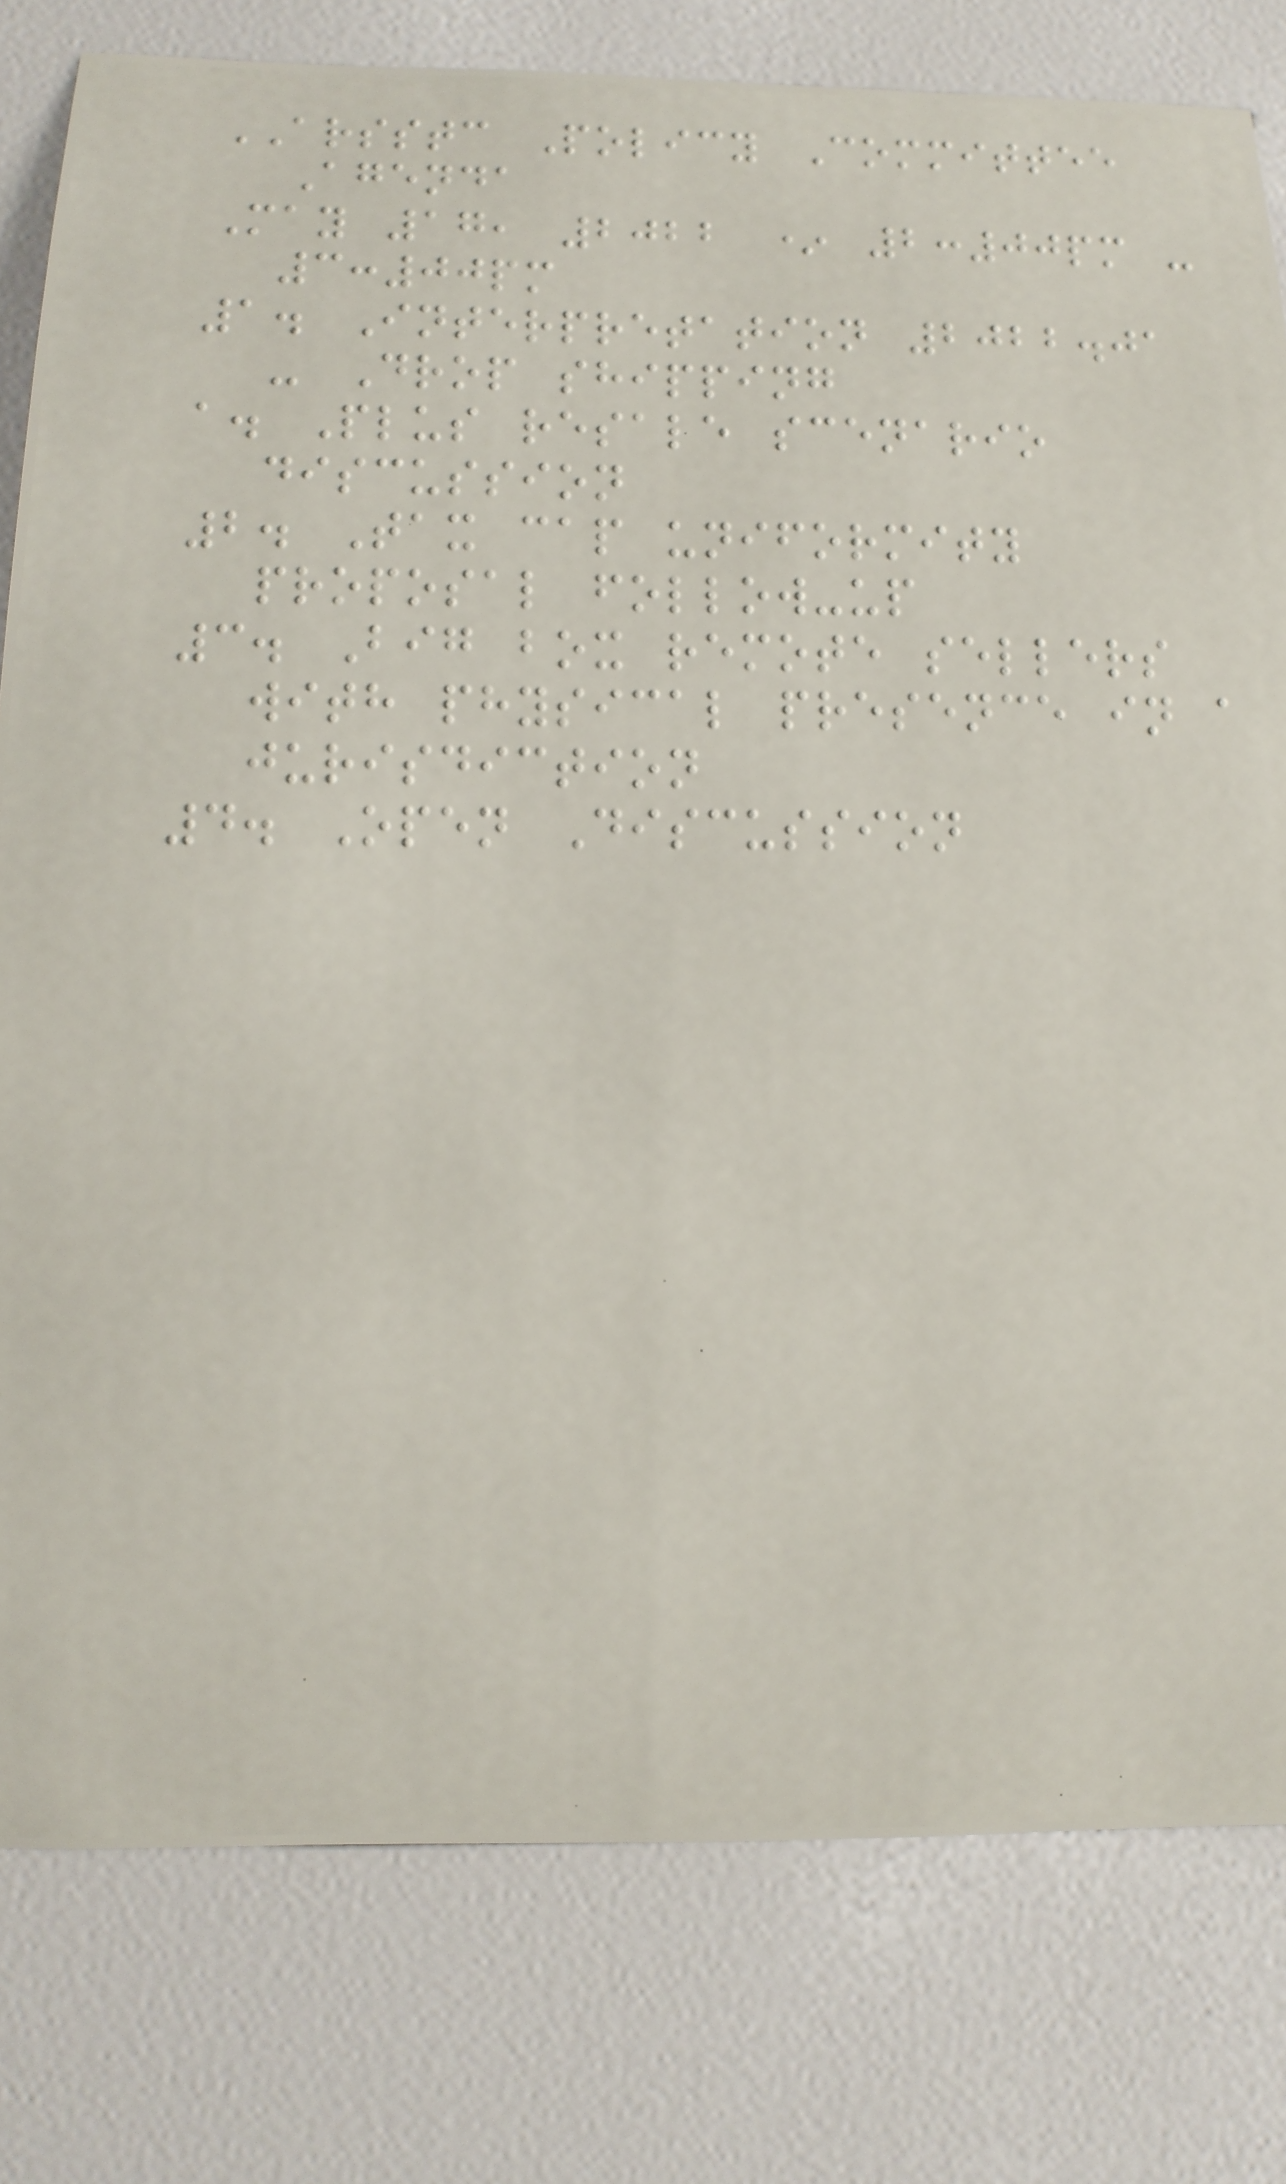ARSSTC Policy Committee
Agenda
May 17, 2022 * 2:00pm -
3:00pm
1. Interpretation 2022.01
- Drop shipping
a. Plus resale scenario
discussion
2. Tax cap uniformity
proposal follow-up
3. Big box remote sellers
with physical presence in a
jurisdiction
4. Open Discussion
